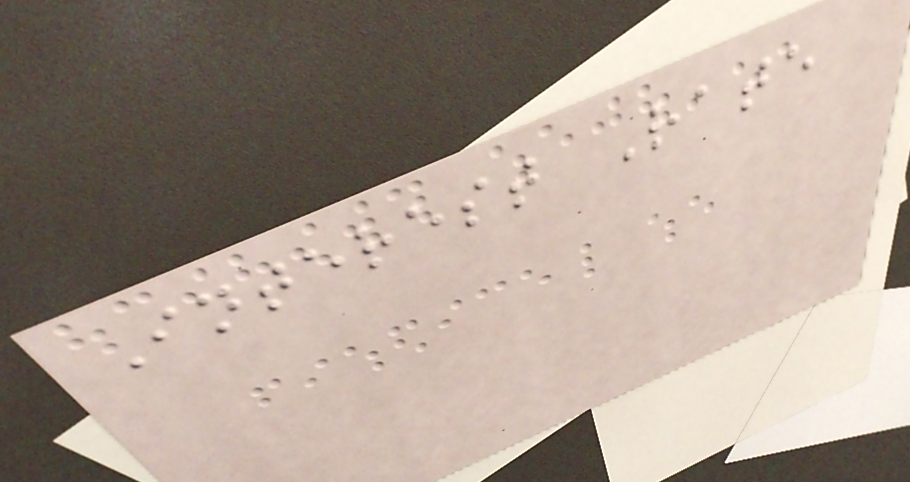Interest Rate
